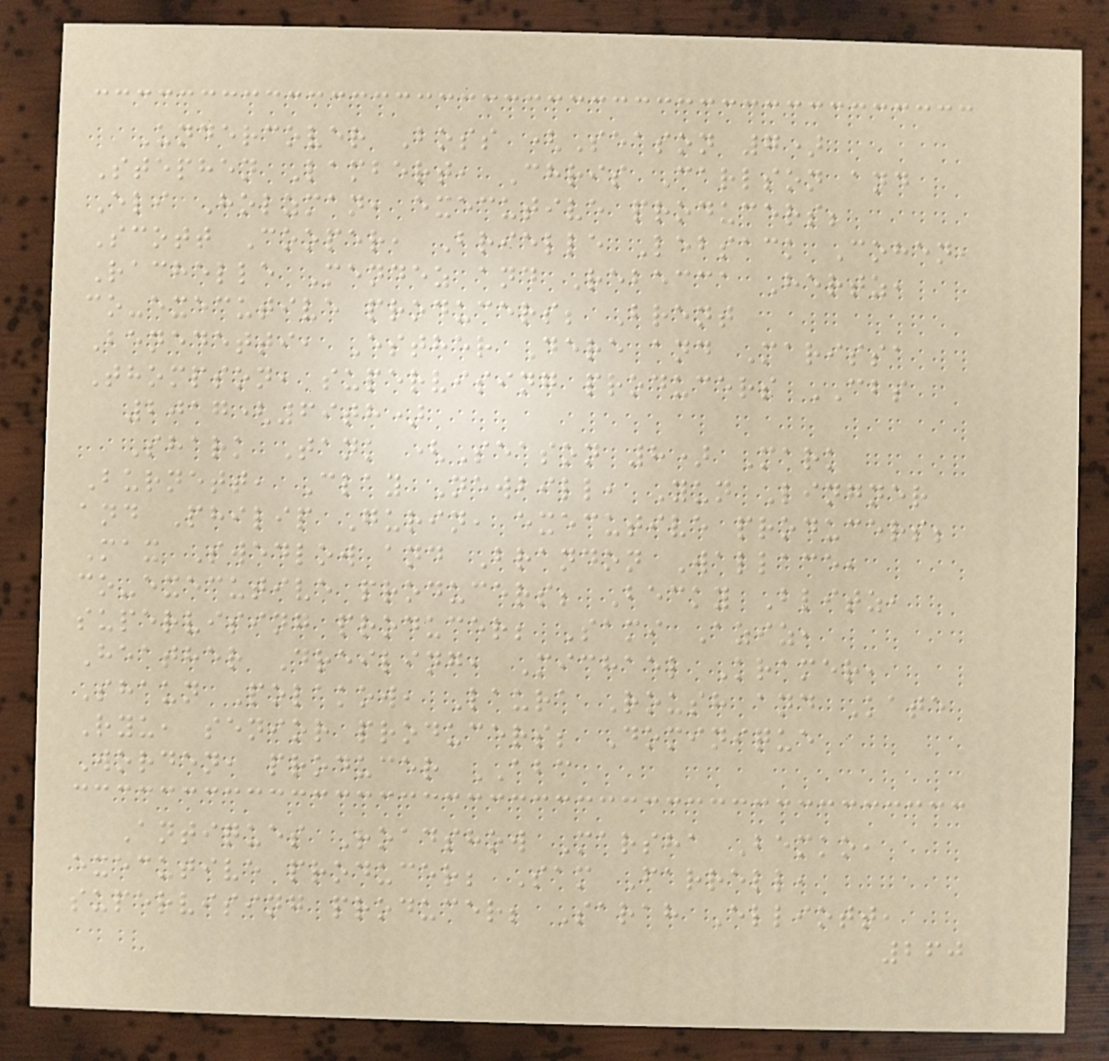Undercover Boss (Season 7)
Stephen Lambert, Chris Carlson and
Eli Holzman, executive producers;
Scott Cooper, Brielle Lebsack Cohen,
Rachelle Mendez and Rebecca Hertz,
co-executive producers; Brent
Benedetti, Esther Dere and Marissa
Thompson, supervising producers CBS
2017(69th)
Shark Tank (Season 8) Mark
Burnett, Clay Newbill, Yun Lingner
and Philip Gurin, executive producers;
Max Swedlow and Brandon Wallace,
co-executive producers; Becky Blitz,
supervising producer; Sami Aziz,
Heather Dreiling, Michael Kramer,
Shaun Polakow, Laura Roush and Kate
Ryu, senior producers; Dominique
Worden, producer ABC
Antiques Roadshow Marsha Bemko,
executive producer; Sam Farrell,
supervising producer; Sarah Elliott,
260
